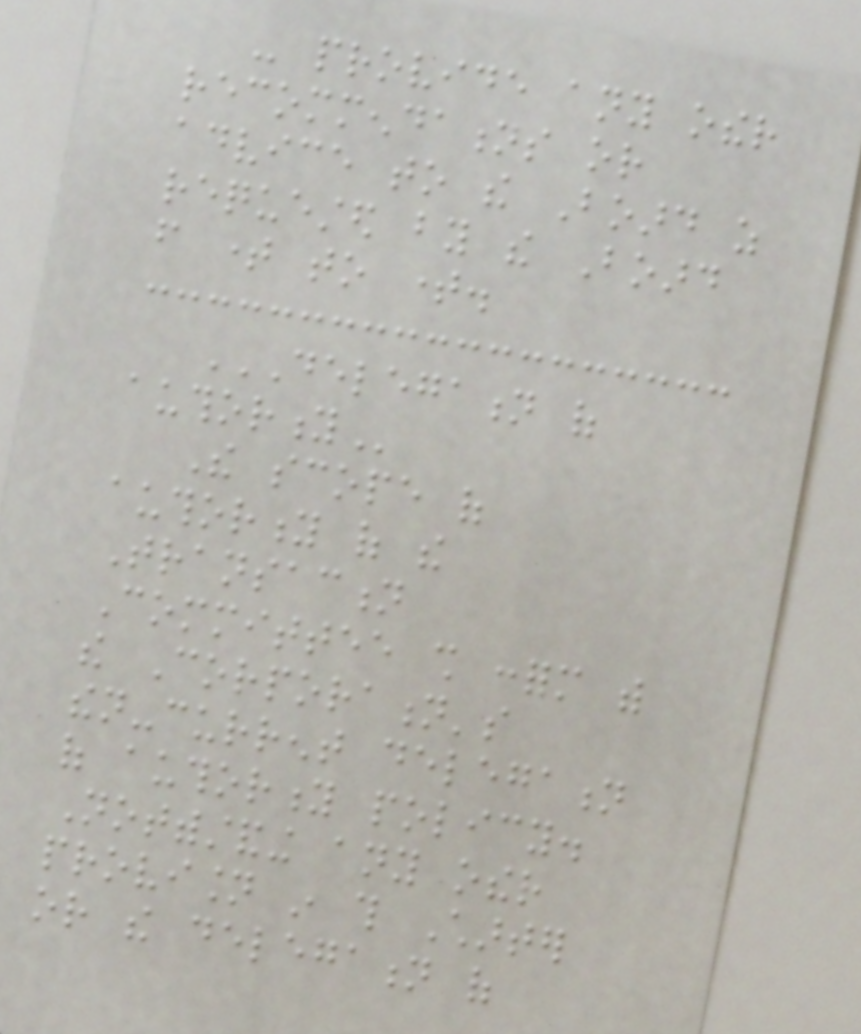- provide any other
recommendations or
advice to the Board as
requested by the Board
from time to time.
DELEGATION OF
AUTHORITY
The scope of
authority of the
Transaction
Committee shall conform with
the Corporation's
then-current delegation
of authority policy.
Notwithstanding any other
provision in this Charter
or the delegation of
